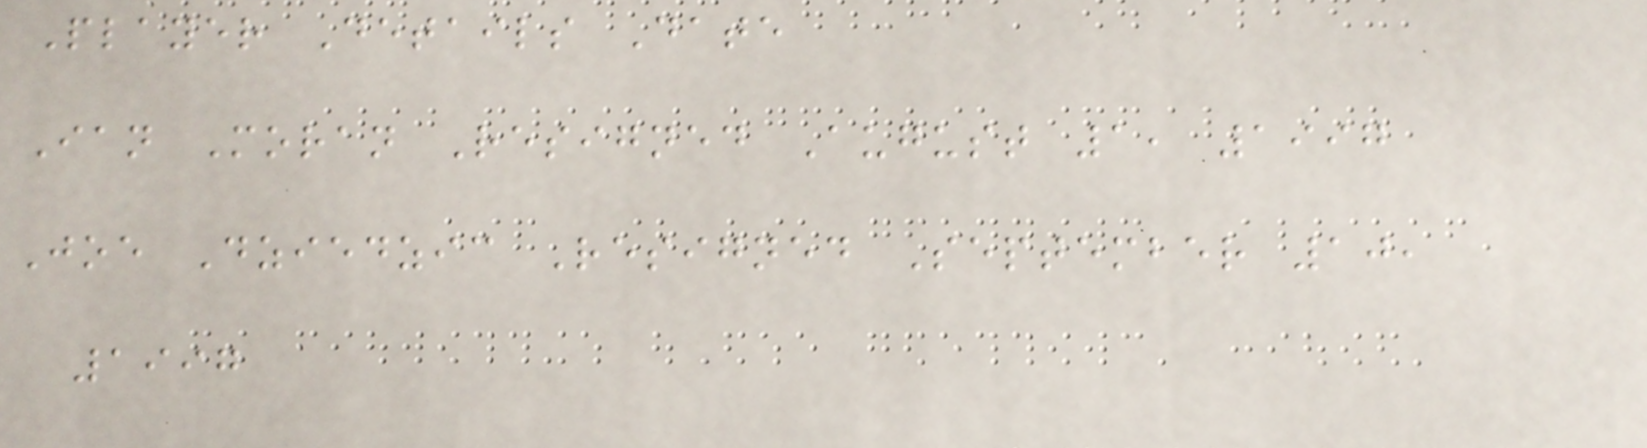Player Details Date
Ian Moran Resigned August 1, 1997
Joe Dziedzic Resigned September 10,
1997
